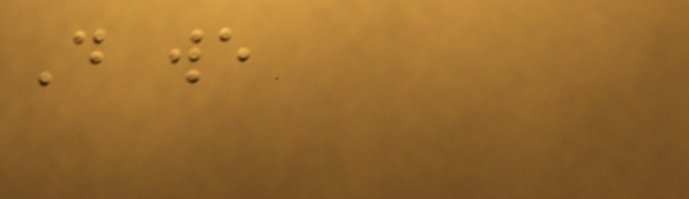Do we
